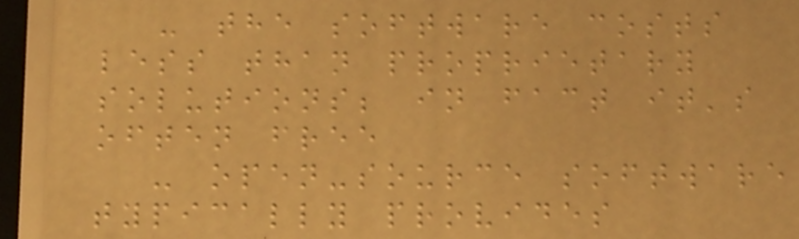- the software costs
less than proprietary
solutions; in fact it's
often free
- open-source software
typically provides
